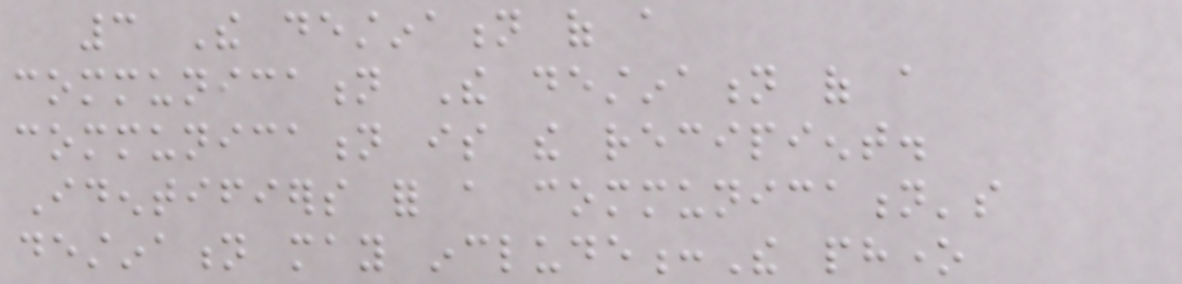3 The destination of a
communication The destination of a
communication is the recipient.
Identifiers for a communication's
destination may include:The phone
